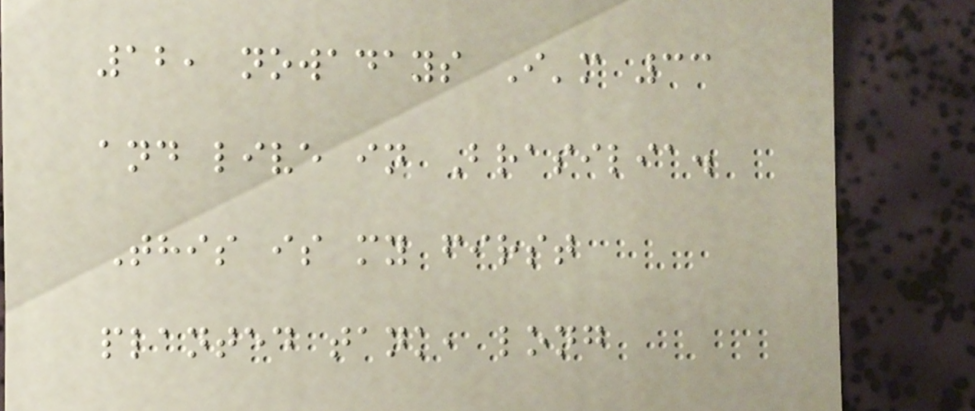12, nowadays I'm 33
and live in Brasilia.
This is my first
planted tank, long
